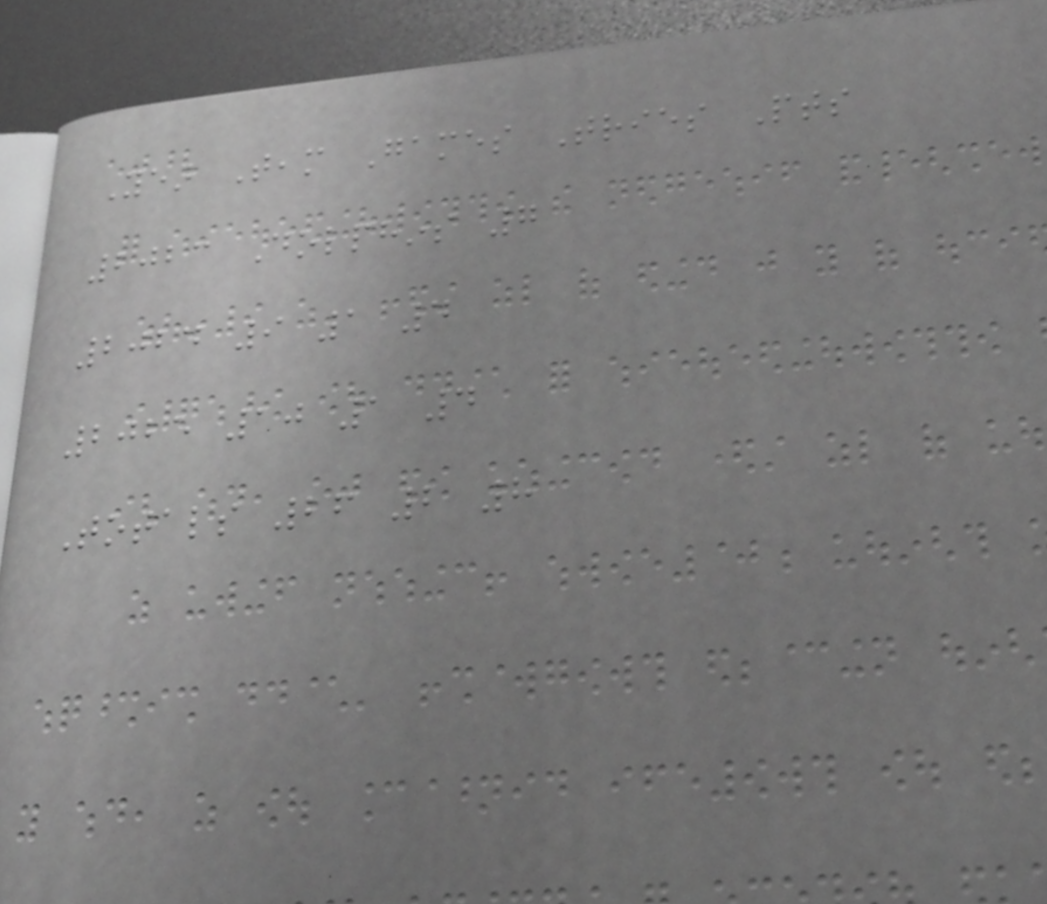Year Team Games Tries Pts
2023 Dolphins 7
2024 9 1 4
2025 10 1 4
Totals 26 2 8
